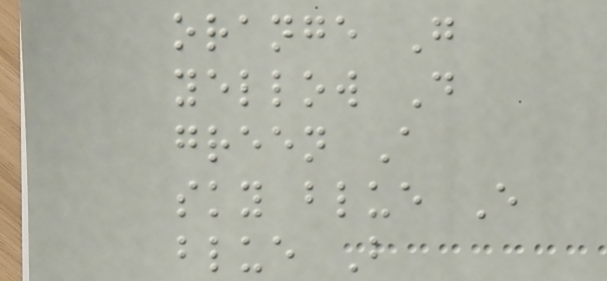orange G
yellow D
green A
sky blue E
blue B
